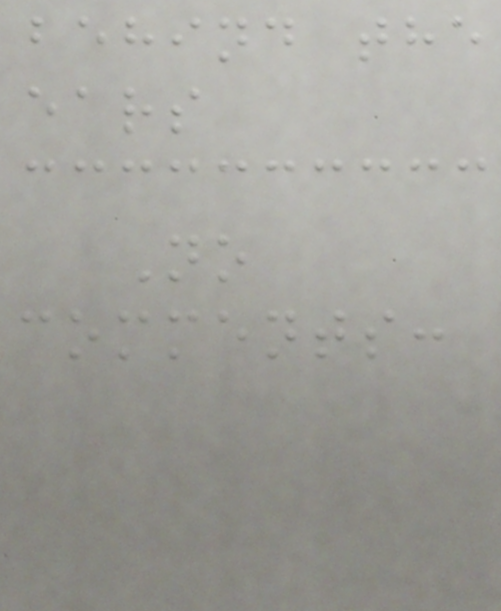behind the
ears
No
comments:
